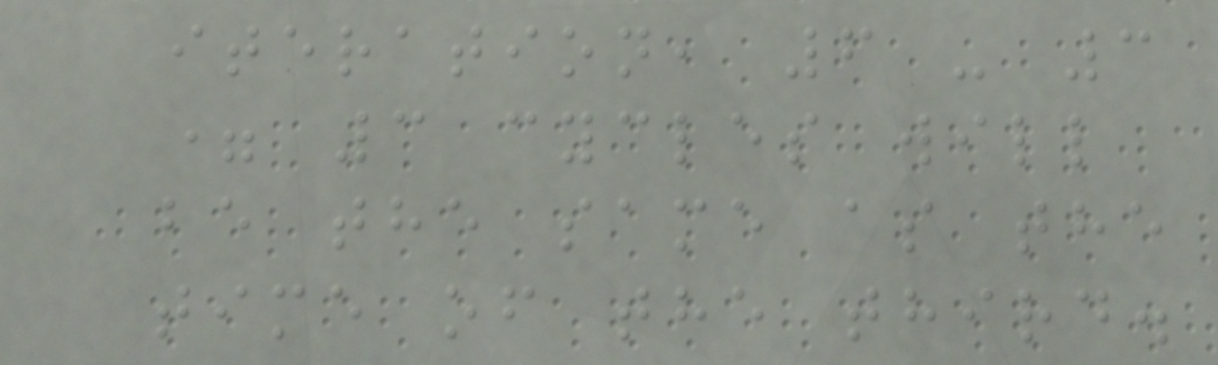iteration, 6 - 3
= 3 cycles will
be the same as the
time of the third.
